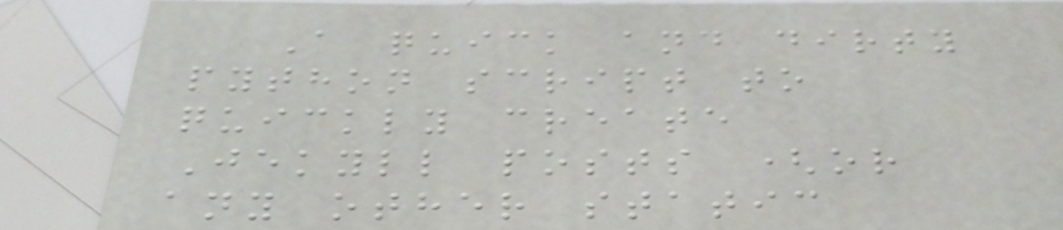A quick and dirty
python script to
quickly create
Jekyll posts (or
any other static
